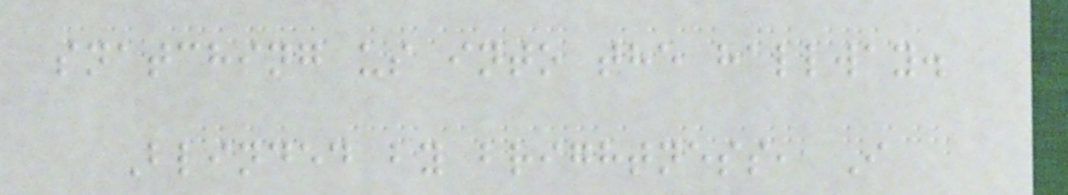snatching us into the hallway.
Blinded by brightness, I
